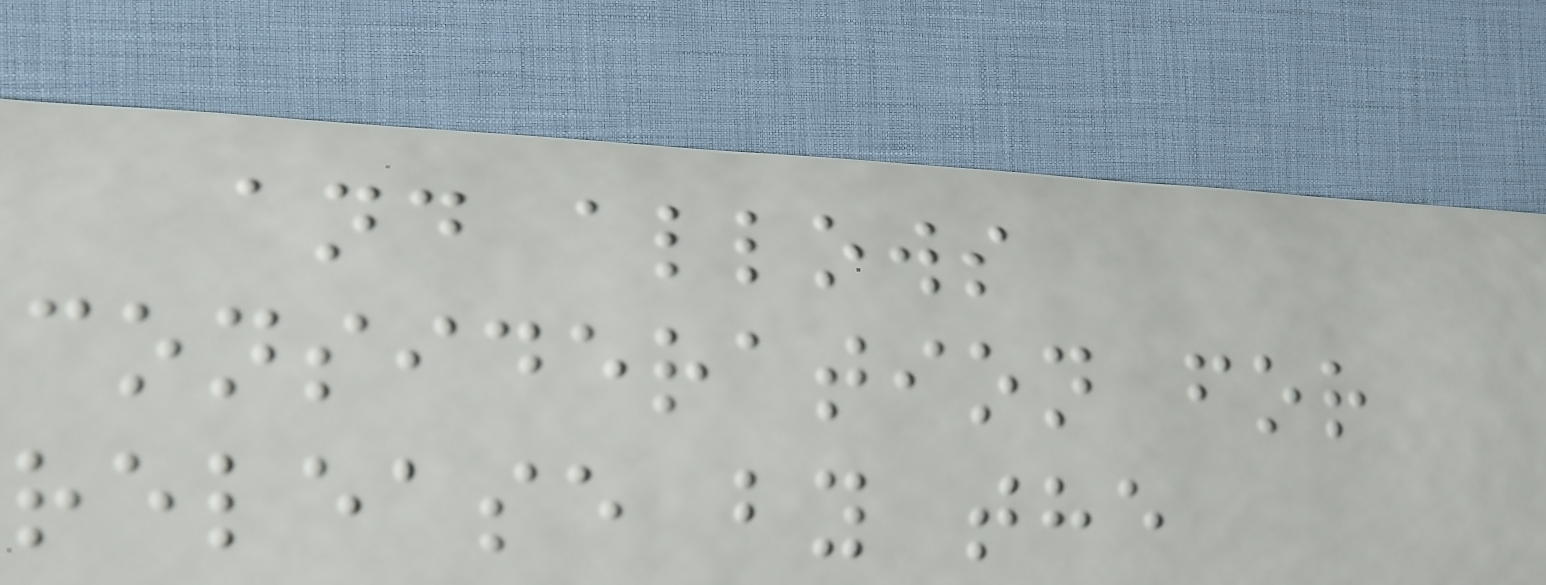and allows
consideration for
release by the
